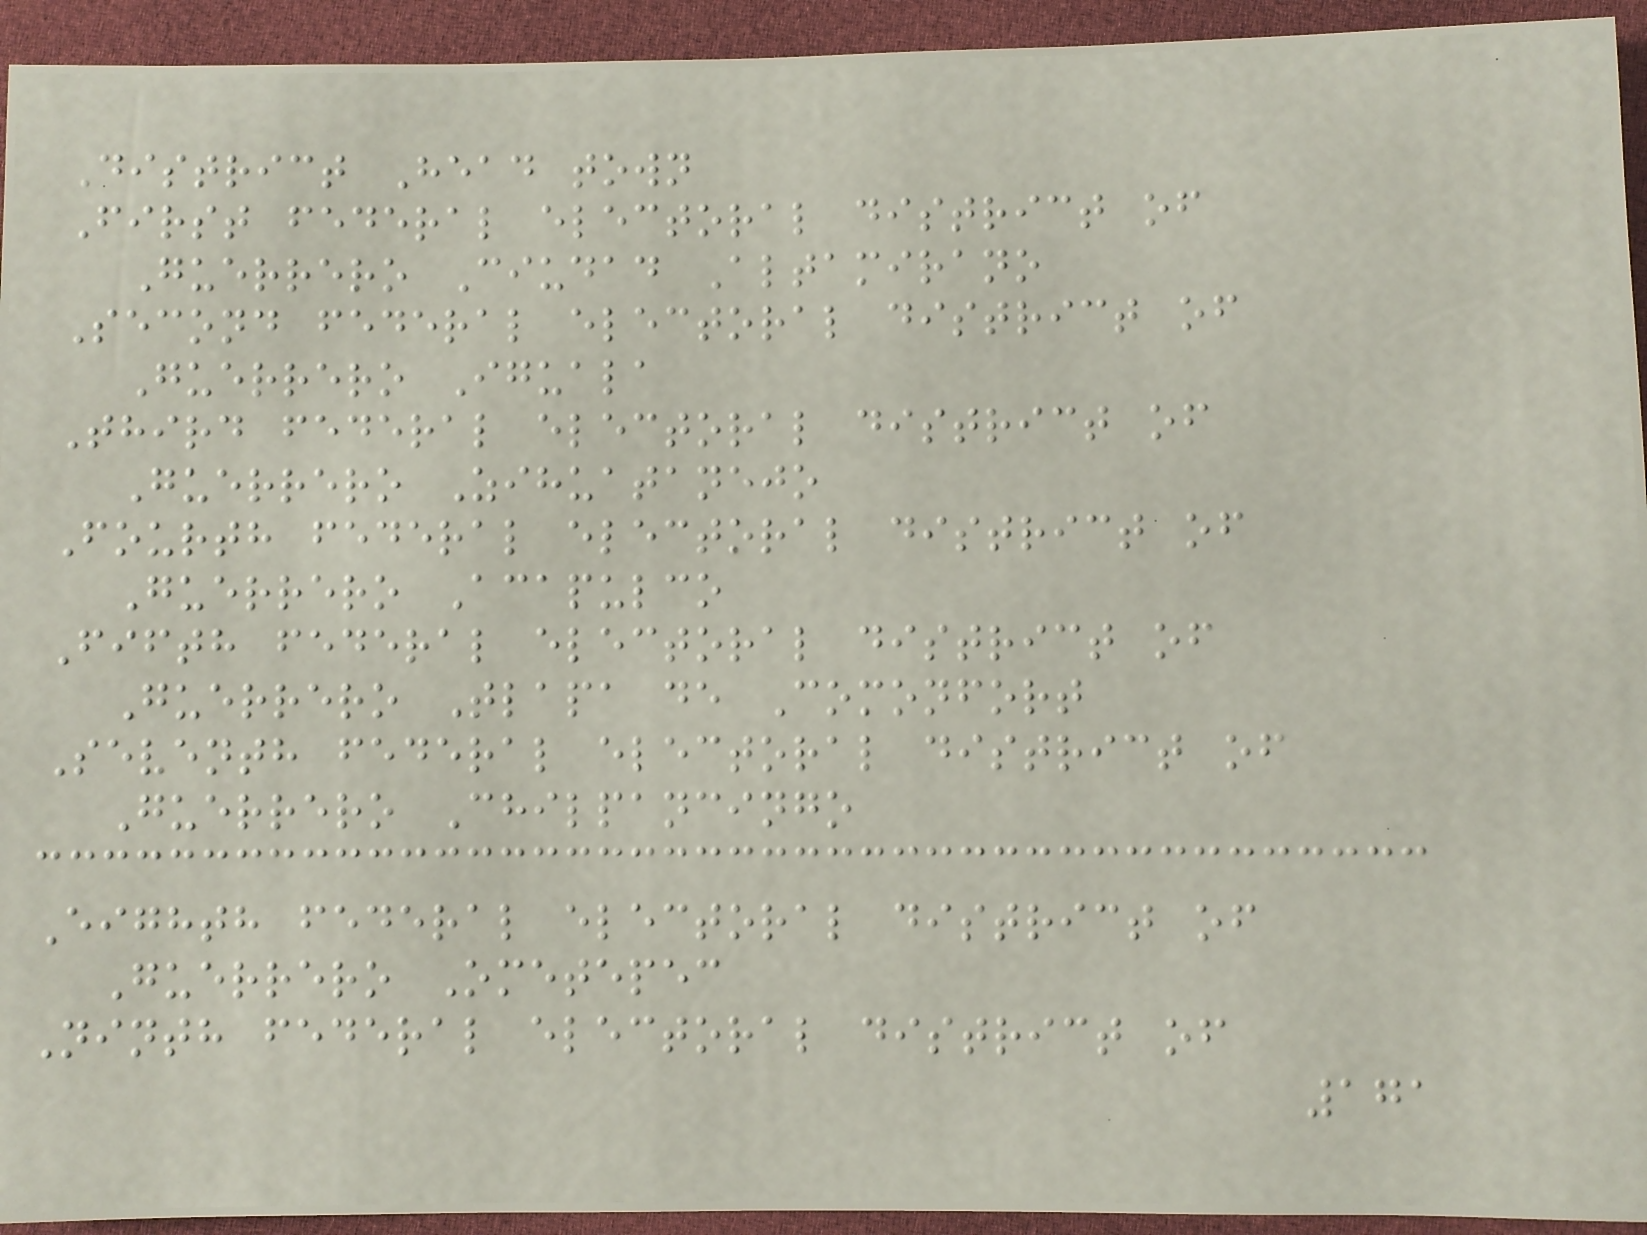District Head town
First federal electoral district of
Guerrero Ciudad Altamirano
Second federal electoral district of
Guerrero Iguala
Third federal electoral district of
Guerrero Zihuatanejo
Fourth federal electoral district of
Guerrero Acapulco
Fifth federal electoral district of
Guerrero Tlapa de Comonfort
Seventh federal electoral district of
Guerrero Chilpancingo
Eighth federal electoral district of
Guerrero Ometepec
Ninth federal electoral district of
171
